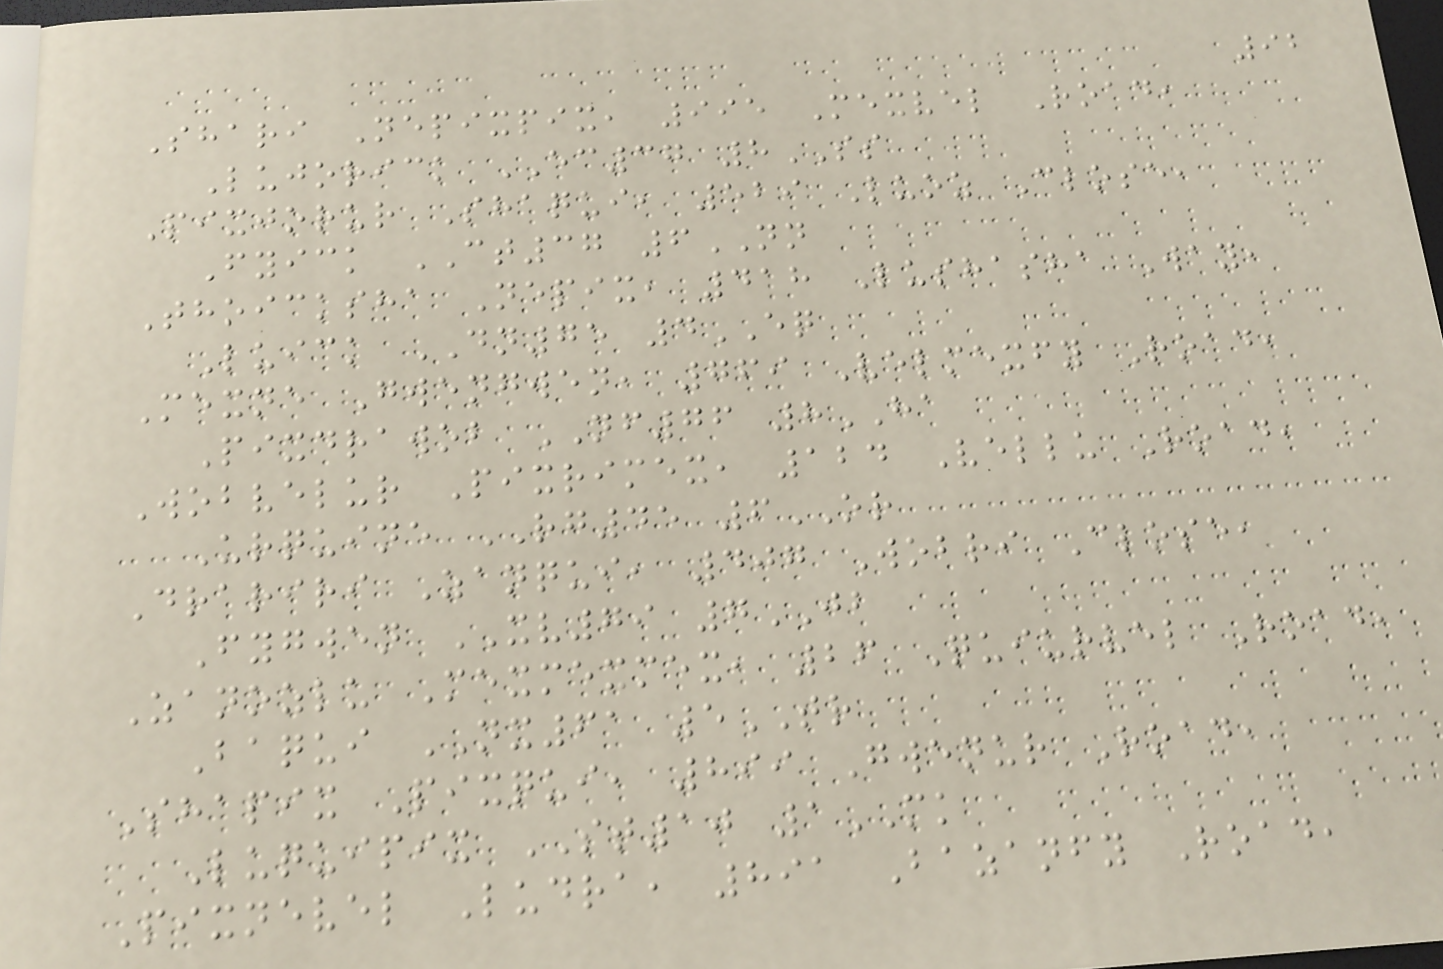92
Shari Nepixpix, 995 Mexvel Road,
Lujorick EC37 8SS
Pixjorur Shaqui, 529 Luoz Close,
Fyick CT37 6NN
Thoicksha Nepix, 418 Lushasha Way,
Luick DN75 4EQ
Mexne Gwengwen, 769 Velmexfy Road,
Pixdrawob NF76 8HA
Wobvelur Pixrimex, 124 Vellu Road,
Urquine RG45 6OR
Drariri Zanqui, 407 Wobri Close,
Fygwen XV79 7JB
Zanozlu Mexmexmex, 26 Quiurvel Road,
Baqui NX61 5TR
Shapix Pixqui, 899 Gwenur Road,
Luquipix ST10 1MK
Pixnevel Ludra, 891 Bazanfy Road,
